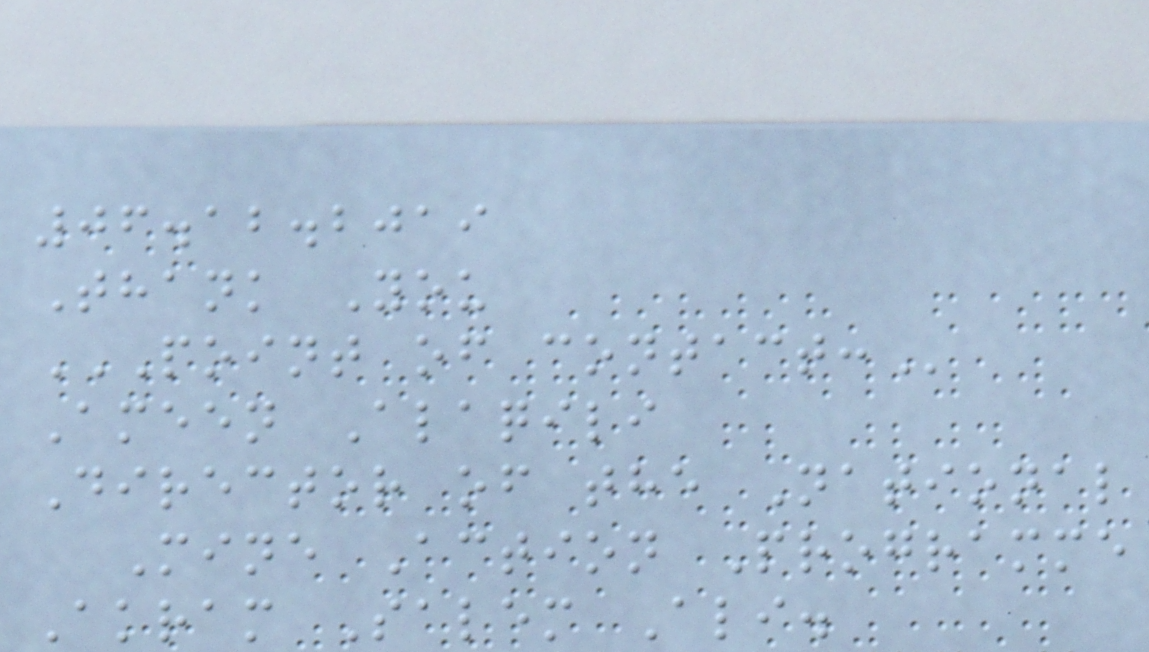06.12.2019
Thank You
POINT OF CONTACT:
Ameen Alaqili
Director of the National
Mine Action Programme
Akram Salem Ali.
